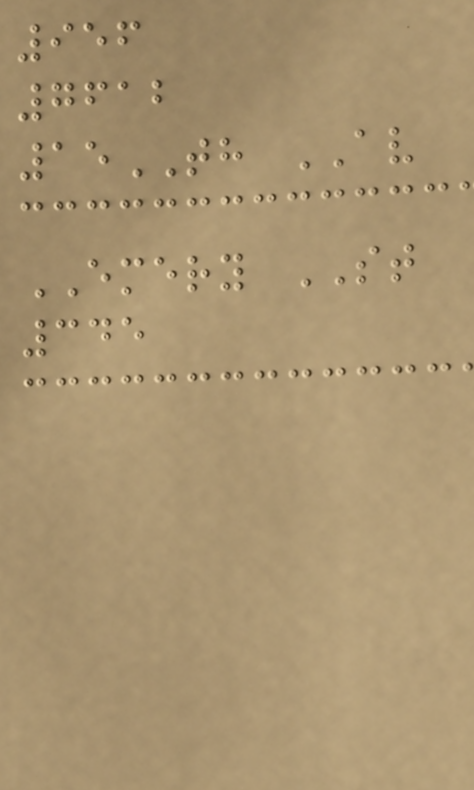956
7612
15TH AV
EMERY ST
345
